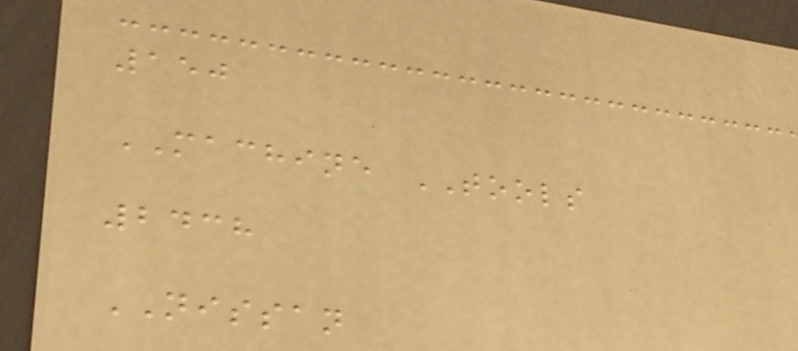150
MACHINE TOOLS
2438
NISSAN
